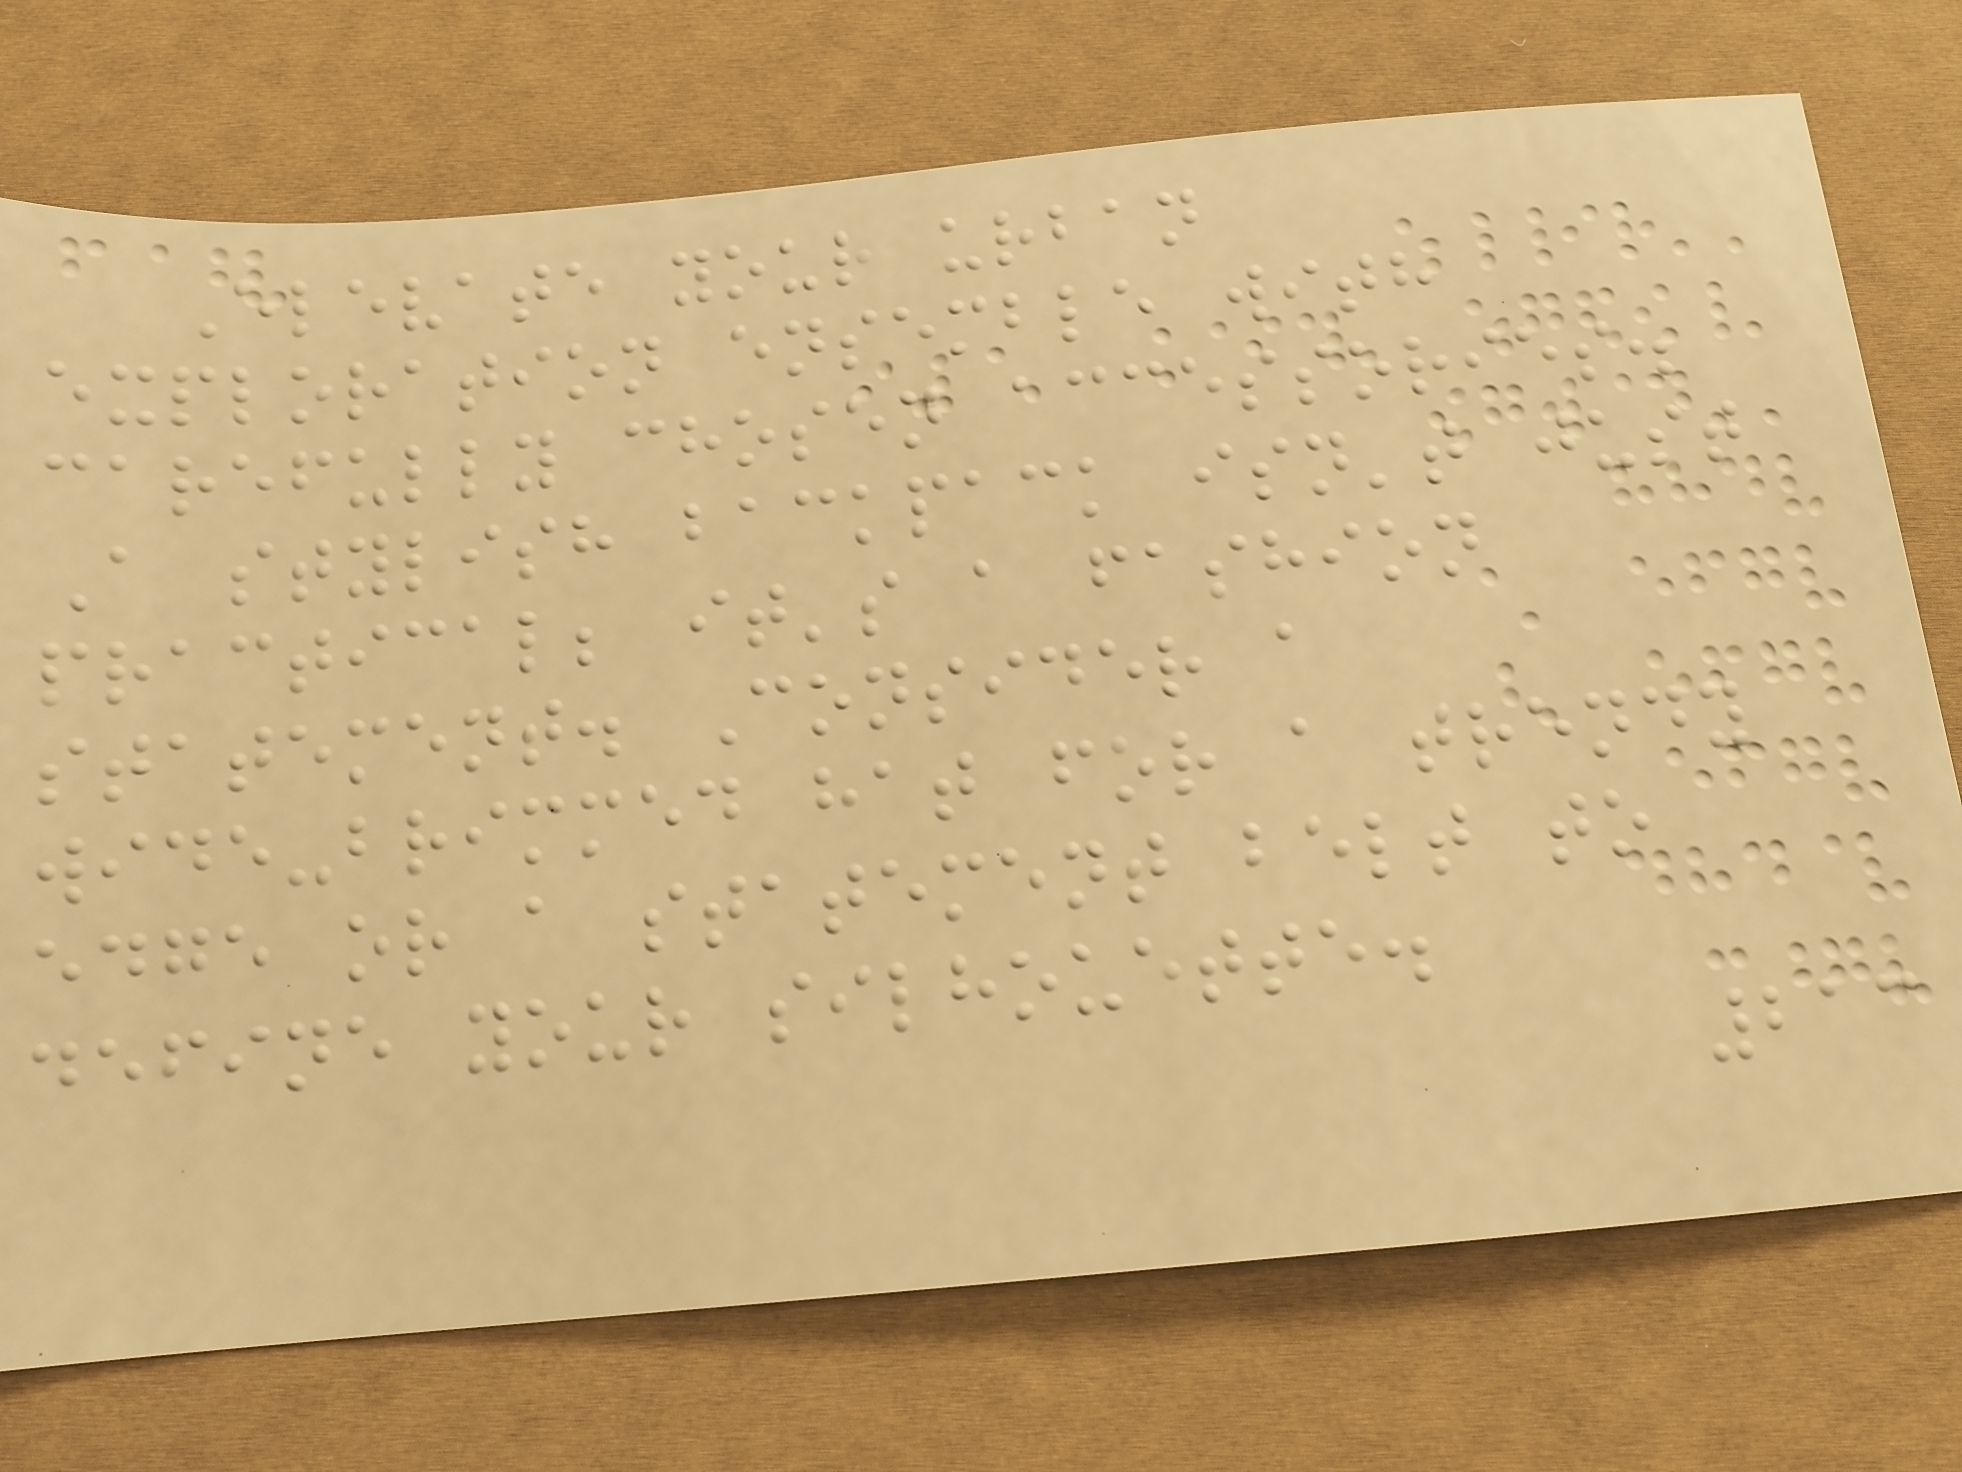Elevate your urban
exploration ensemble with
carefully chosen accessories.
A stylish backpack isn't just
practical; it's a fashion
statement. Consider a
wide-brimmed hat for a trendy
edge or a statement belt to
define your silhouette.
213
